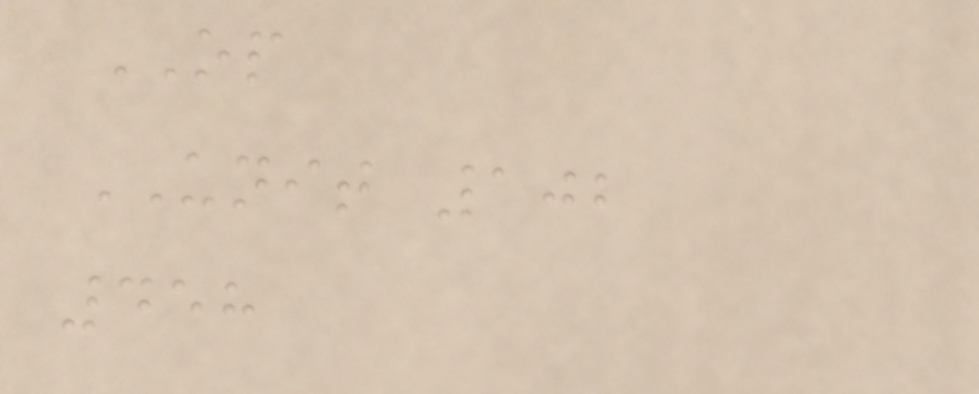OP
UNIT 102
458
